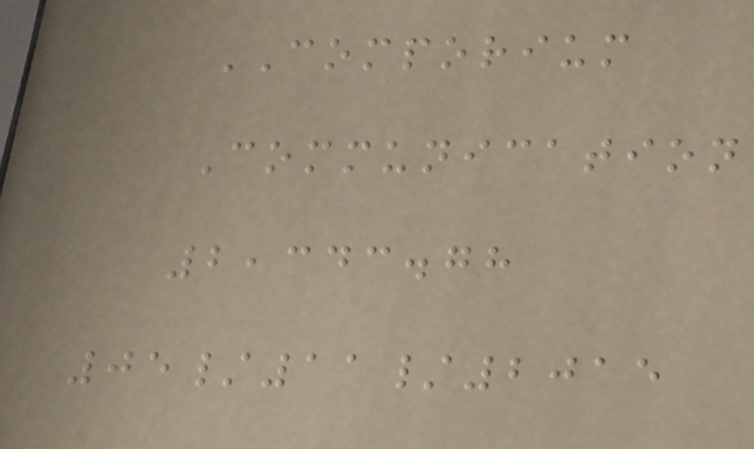COMPORIUM
Communication
2,343.78
05/11/2015
